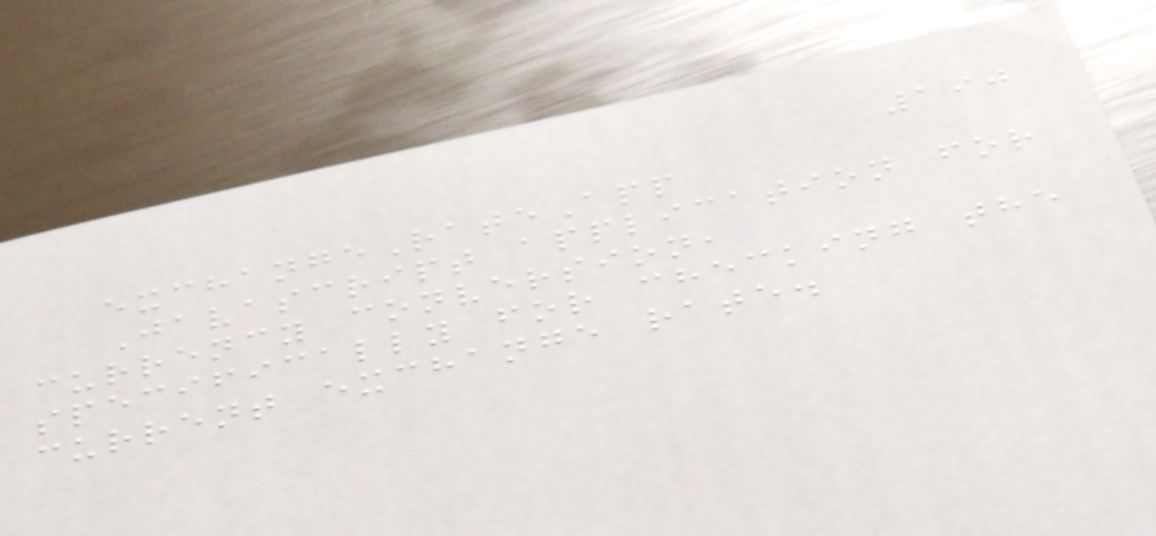190
exchangeRateApp
Javascript application for
currency conversion,
specifically for checking the
current exchange rate.
